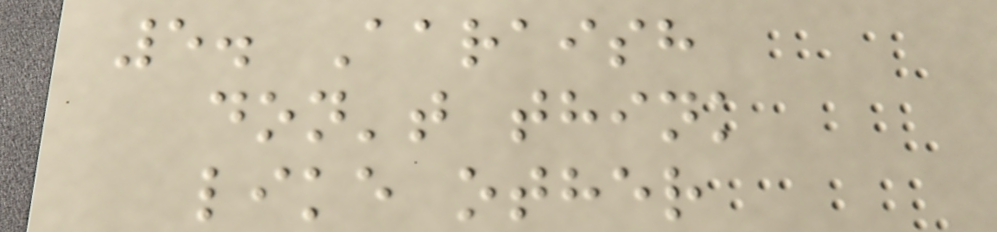5. Aaraish
don't think
like other
